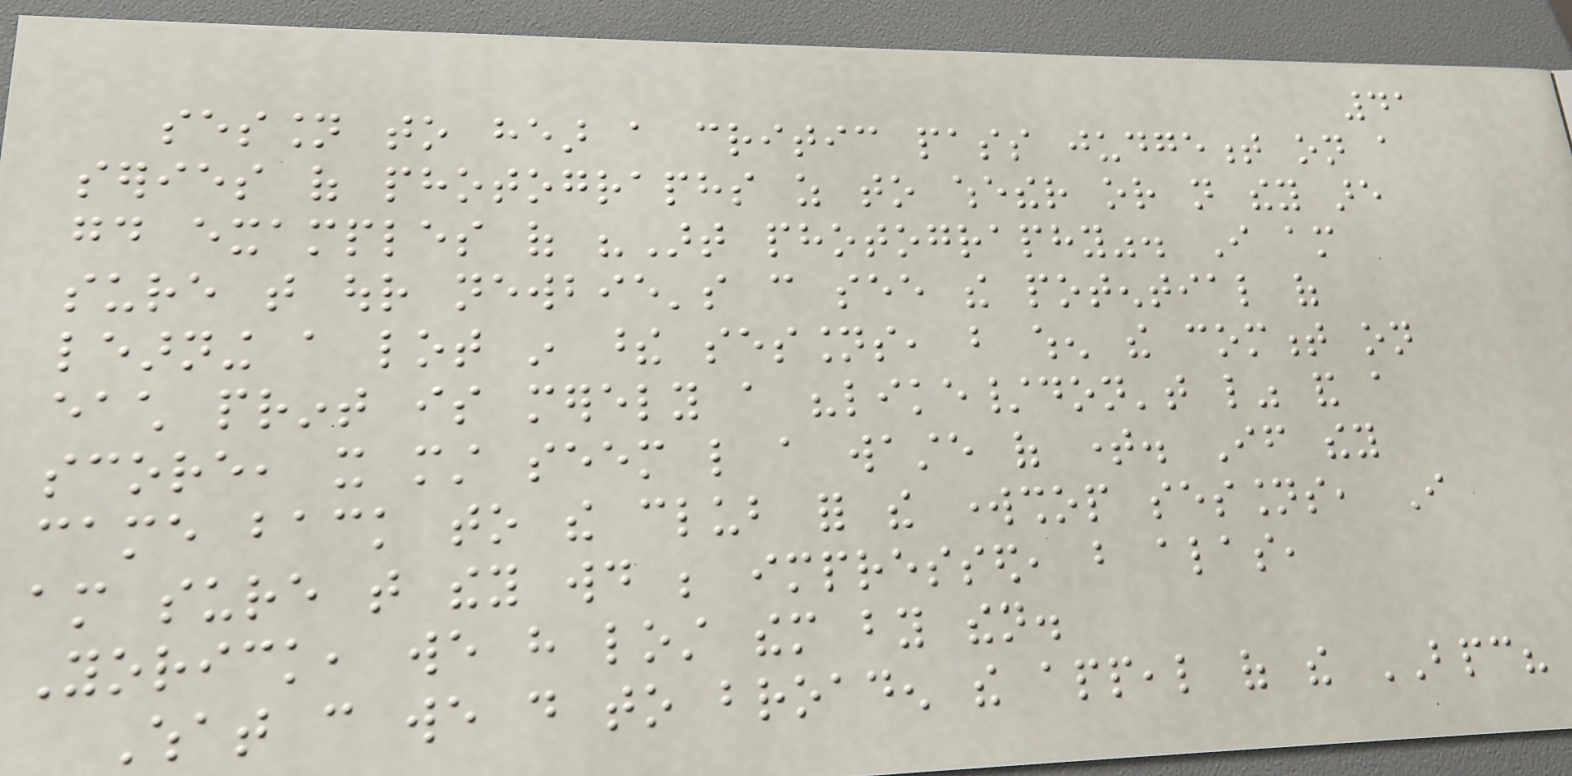41
session to hear a critic pass judgement on a
series of photographs as to whether or not they are
good examples of "Art photography". I am
sure that our newbie's can see the potential of
learning a lot in these sessions, but when the comment on
each print is merely a "like/don't like" and a
score, it must seem like a waste of time. If they
came back to the club for the workshop sessions, I
am sure that they would be impressed, but alas,
Yorick, we have lost them by then.
What can we do to broaden the appeal of the BPC?
